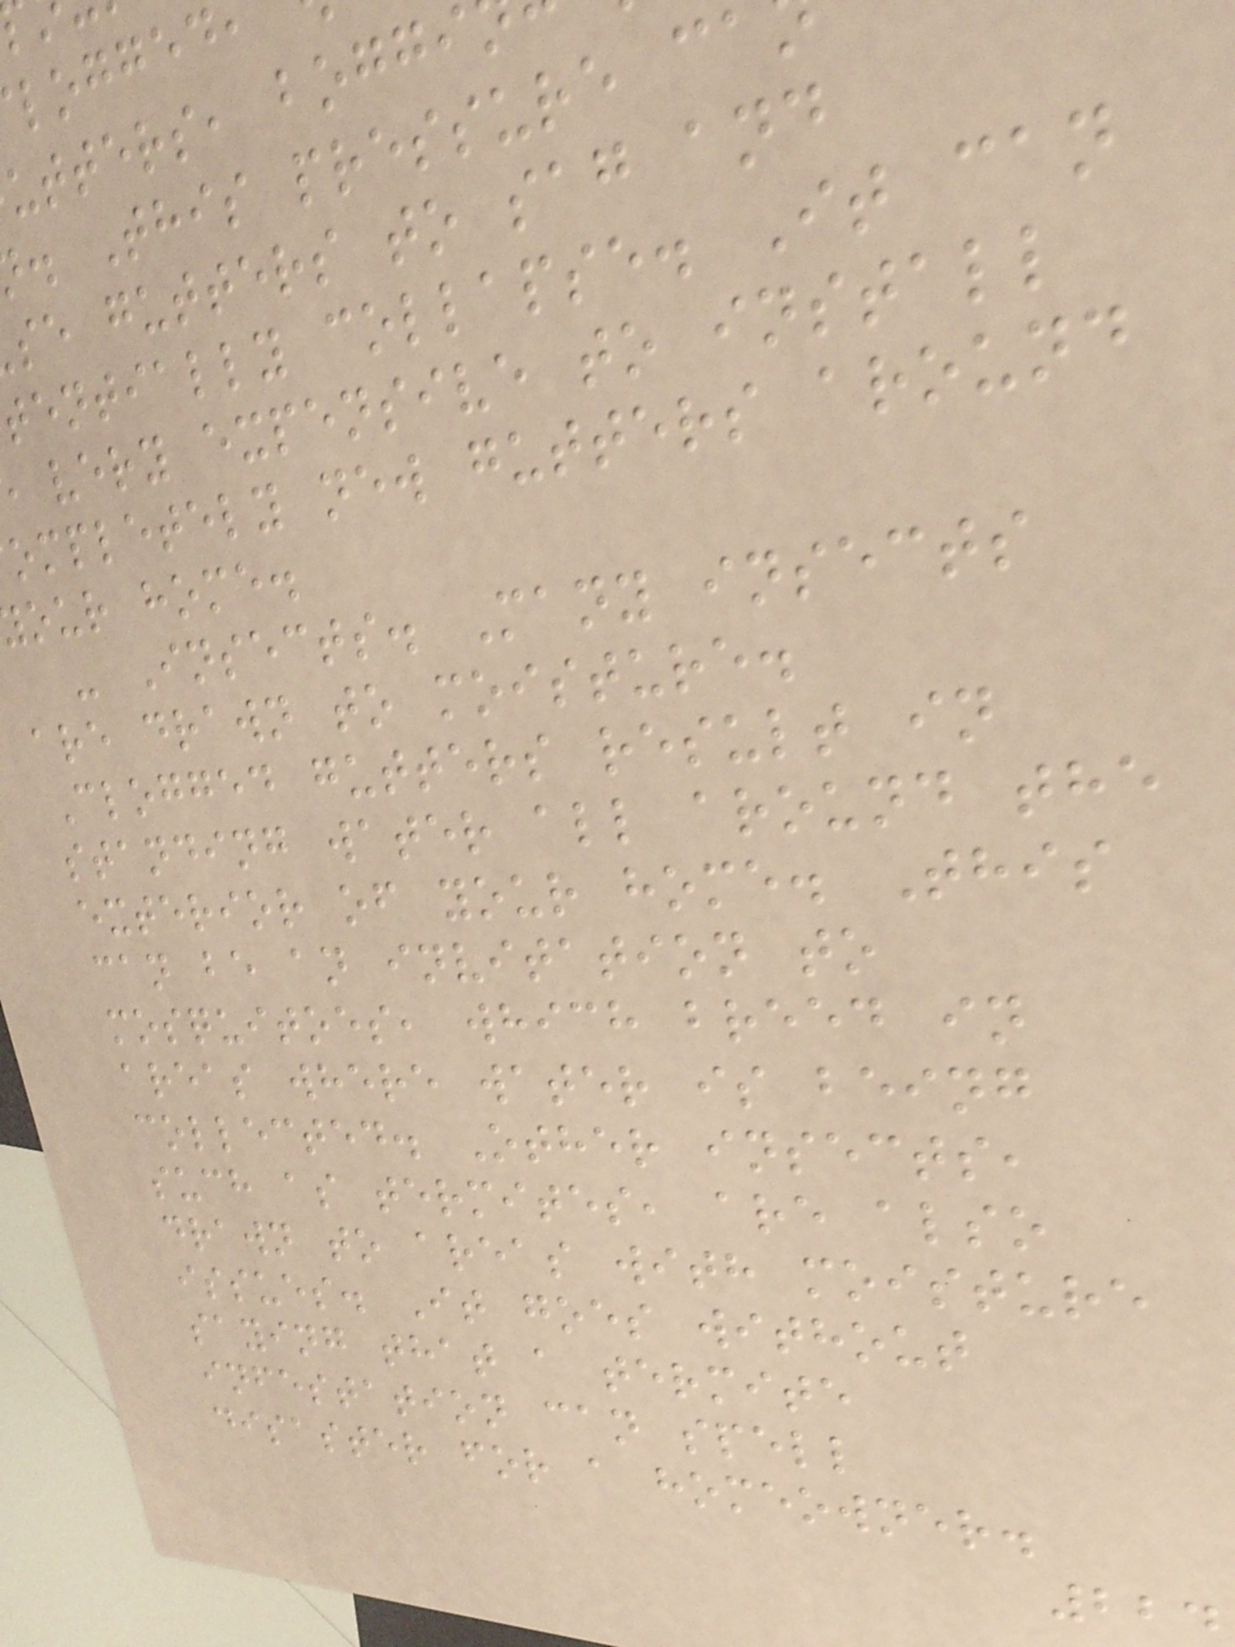utters, boggi
. This pressure ca
se gutters to sag and
tentially collapse. It can
very expensive to install
ompletely new gutters around
our home.
- Insects. Many insects
are drawn to moisture.
Clogged gutters result in
standing water all around the
exterior of your home. This
can be an invitation to
mosquitoes, which breed in
areas where water is being
collected. Other insects,
such as termites, are also
drawn to areas with moisture
issues. It goes without
saying that a termite
infestation can spell
disaster for a homeowner.
